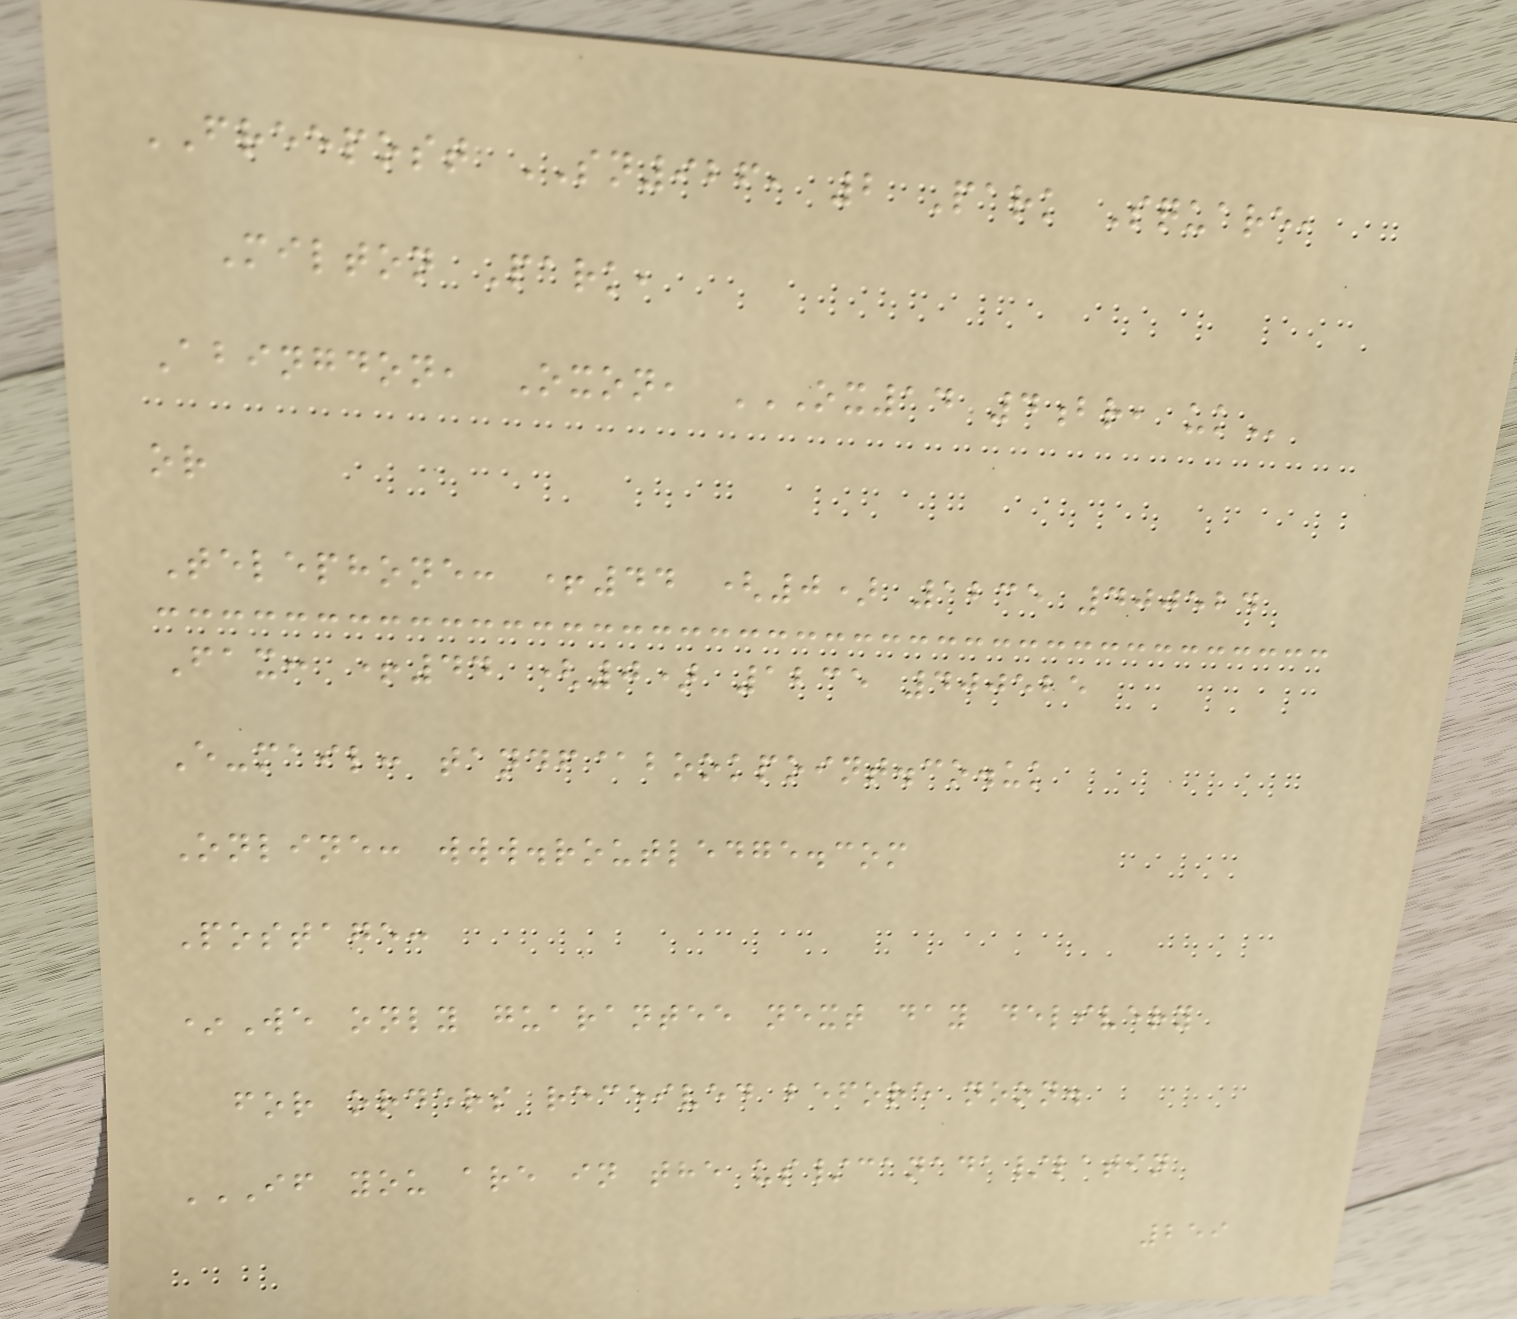FREEPOST SN926, 2 Park Square,
Milton Park,
Abingdon, Oxon, OX14 4BR, UK
or
Telephone: +44 (0) 1235 400524
Fax: +44 (0) 1235 400525
E-mail: tandf@bookpoint.co.uk
Online: www.routledge.com
Postage:
*We only guarantee next day delivery
for orders received before noon.
IF YOU ARE IN THE US/CANADA/LATIN
259
